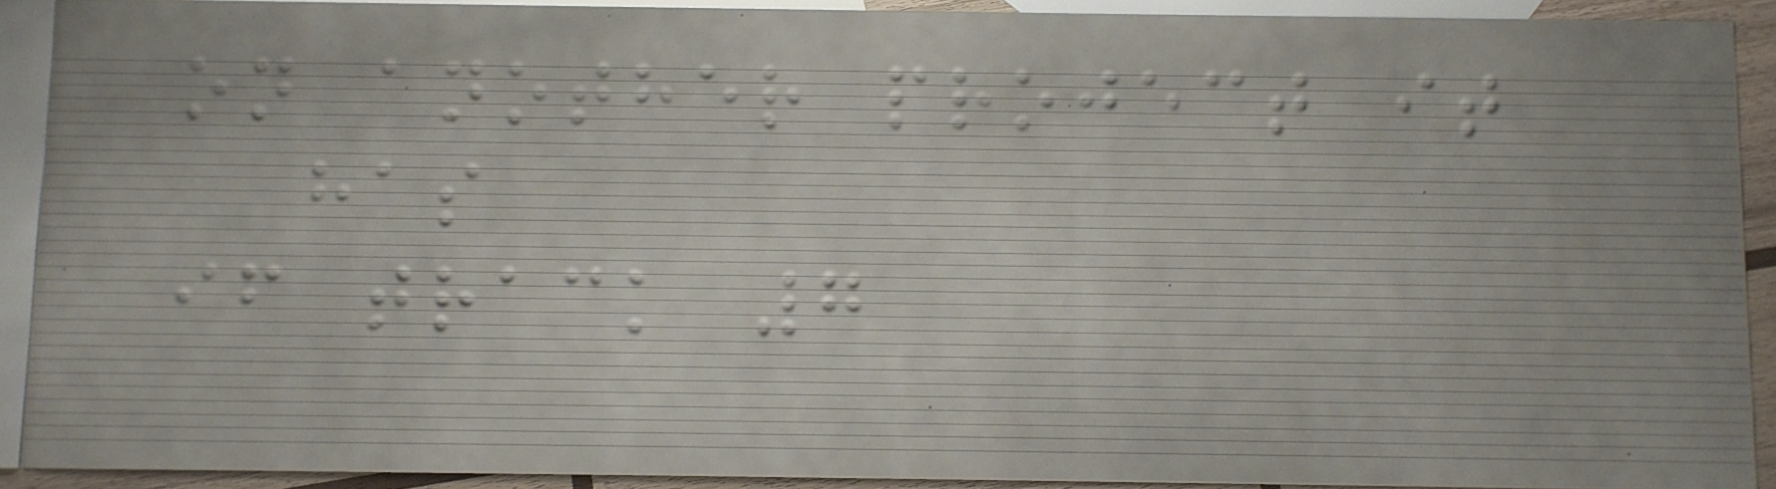on another project it
has
if track 7
